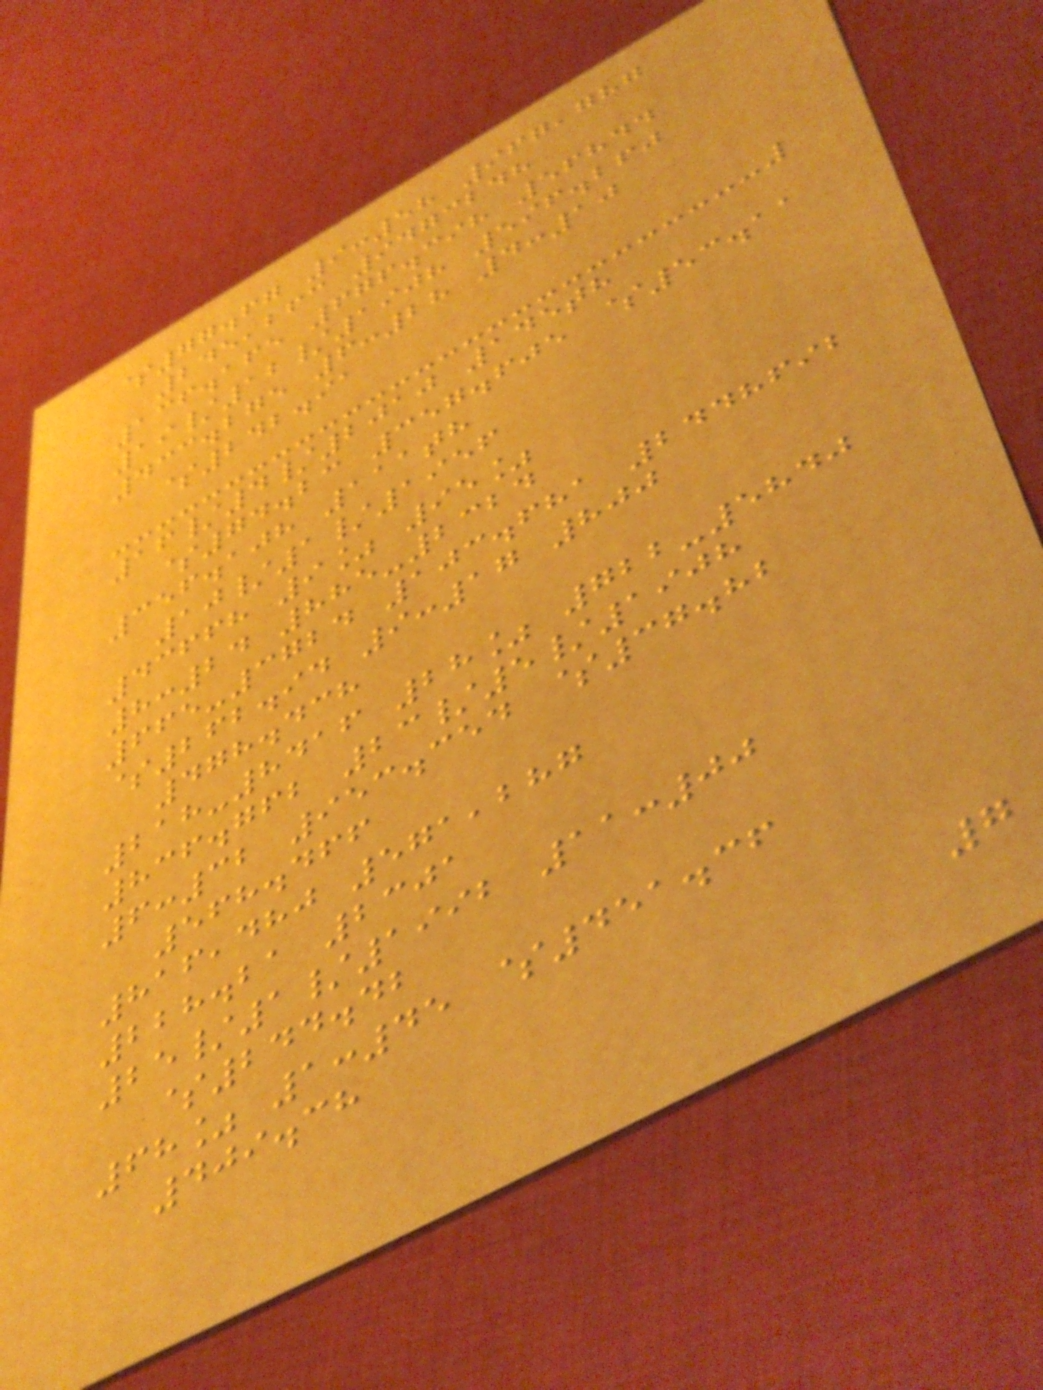$77.67 9:58 967,787
245,263 9473248
136.165 676.398 56844
19/12/1908 596.260
433.275 6:28 4:10
$242.91
16/4/2010 145th
$74.23 357.605 $53.11
356.108 111th
10/1/1956
43668 9% 95%
8:24 885-2324
665-3724 103.681 2448692
$262.94 9:17 800
478.438
218-8416 28% 722-5840
836.762 23/5/1908
6:32 953.354 $37.82
568.466
816,480 571,287
228.21 2301
25/1/1992 11:00
$244.42
68% 1:45 $451.36
409.38
7
